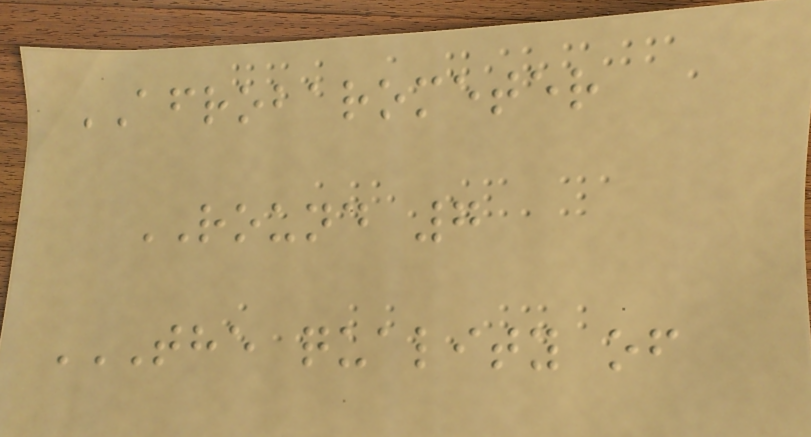AFROBAROMETER
ROUND 7
THE QUALITY OF
